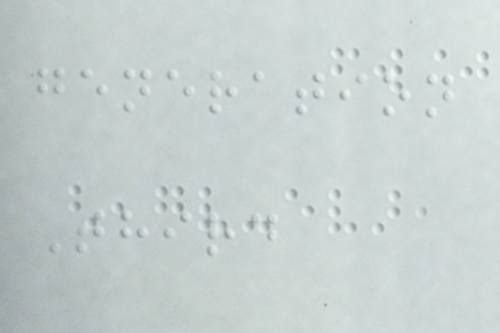generation
Third
